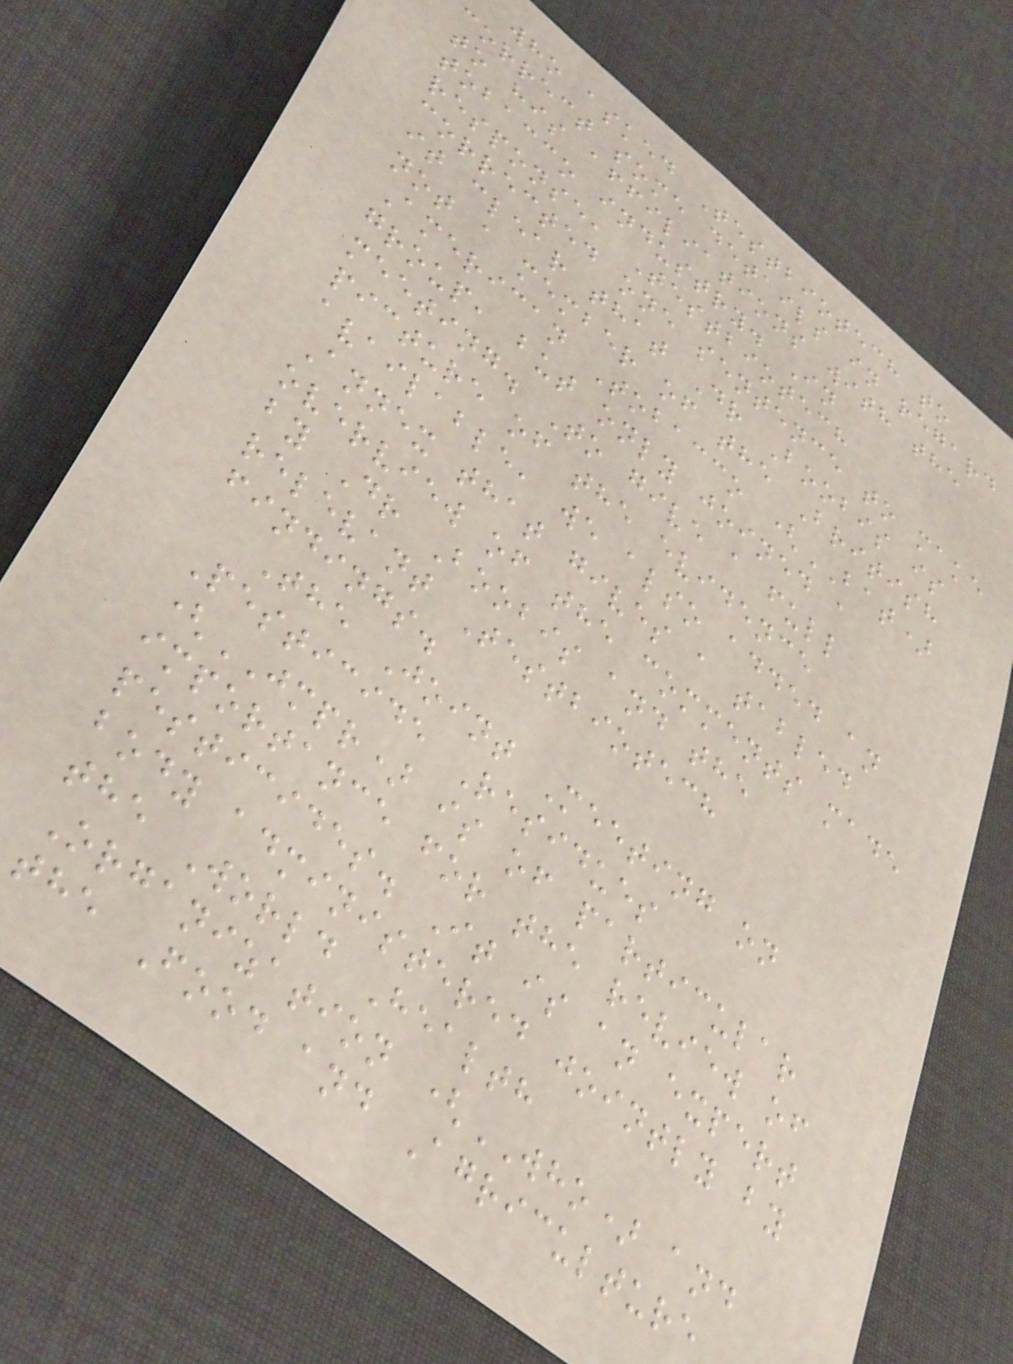who asked Testbiotech to
correct some details in regard
to his affiliations with the
tobacco industry. In
response, Testbiotech
corrected one sentence to make
it clear that Dr Boobis is
not a member of the British
American Tobacco (BAT)
group, but only joined a
meeting. To give a full
picture of the evidence
available, we also added an
Annex that gives a tabled
overview of the comments made
by Dr Boobis and the
relevant Testbiotech
findings.
The Joint Meeting on
Pesticide Residues
(JMPR) is of particular
importance for the review of
pesticides. It is an expert
body administered jointly by
the World Health
Organization (WHO) and
the Food and Agriculture
